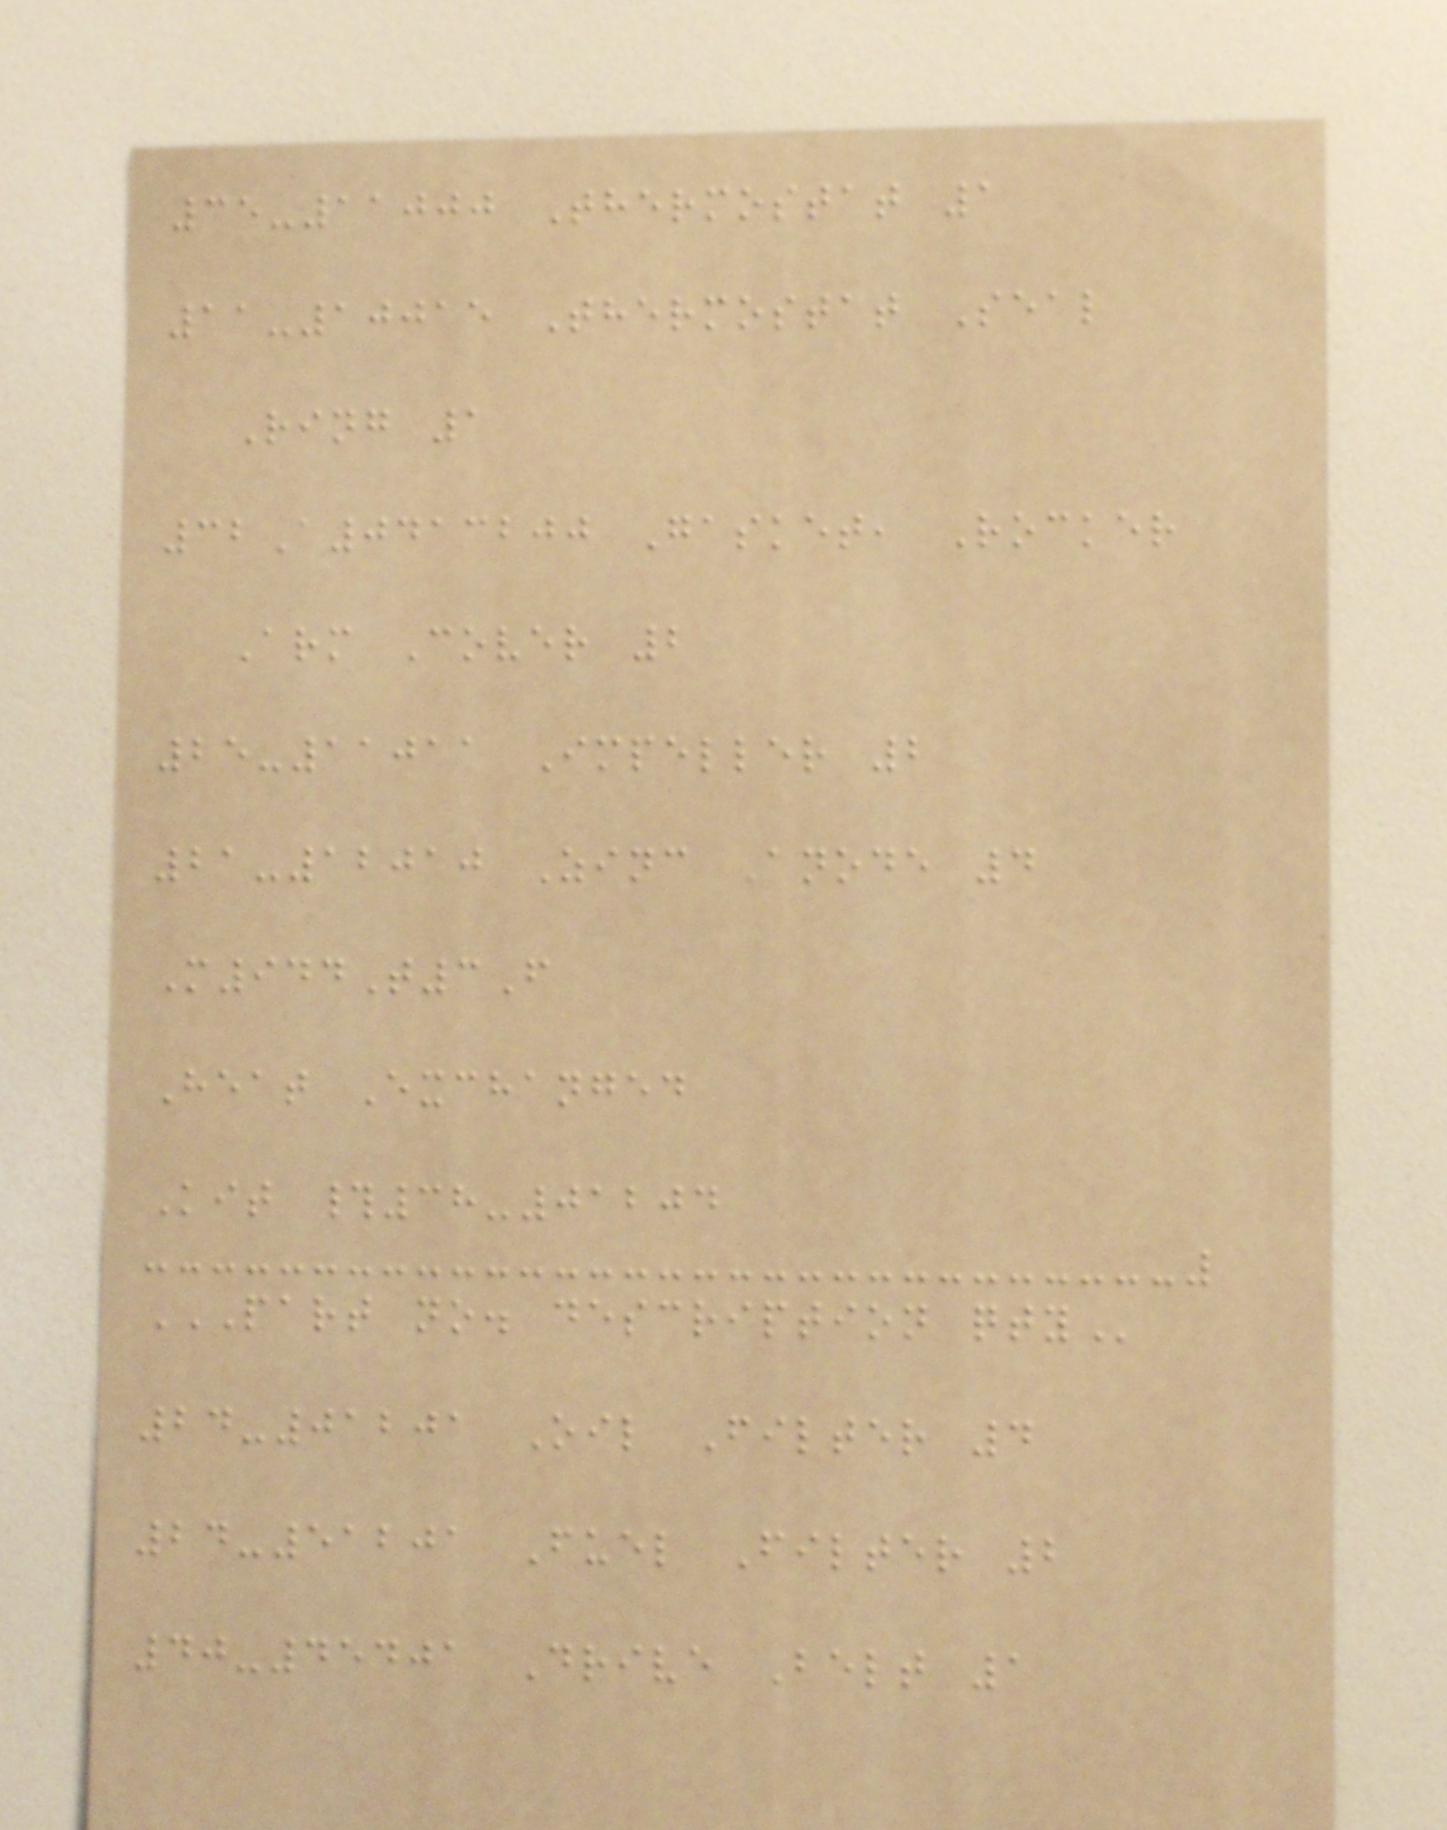35-11000 Thermostat 1
11-10015 Thermostat Seal
Ring 1
32A0413200 Gasket, Rocker
Arm Cover 2
25-11011 Impeller 2
21-12010 Zinc Anode 4
M944T3F
Heat Exchanged
Kit #38-01204
PART NO. DESCRIPTION QTY
24-01201 Oil Filter 4
24-51201 Fuel Filter 2
40-45401 Drive Belt 1
